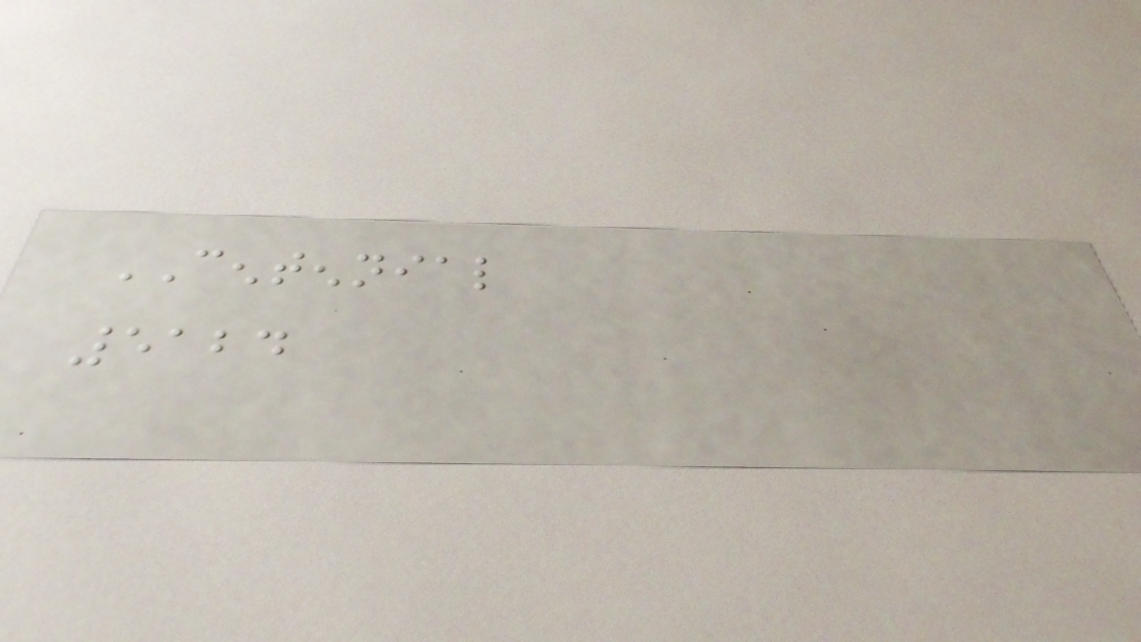CENTENNIAL
5124
